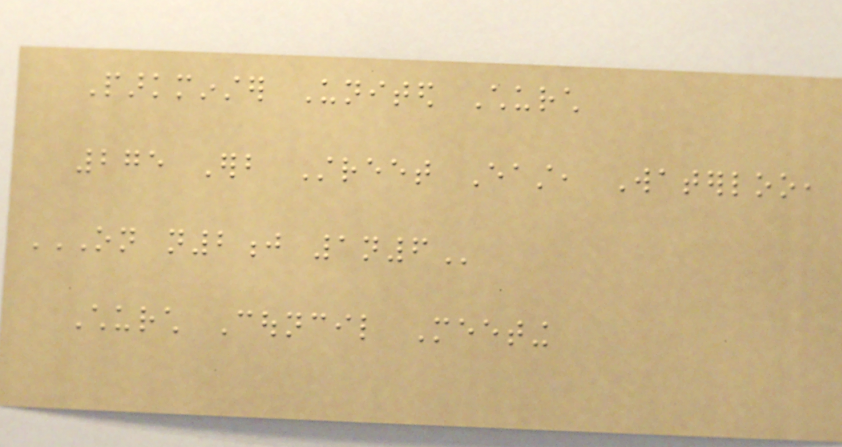Parkminster United Church
275 Erb Street East, Waterloo,
ON N2J 1N6
Church Council Meeting
